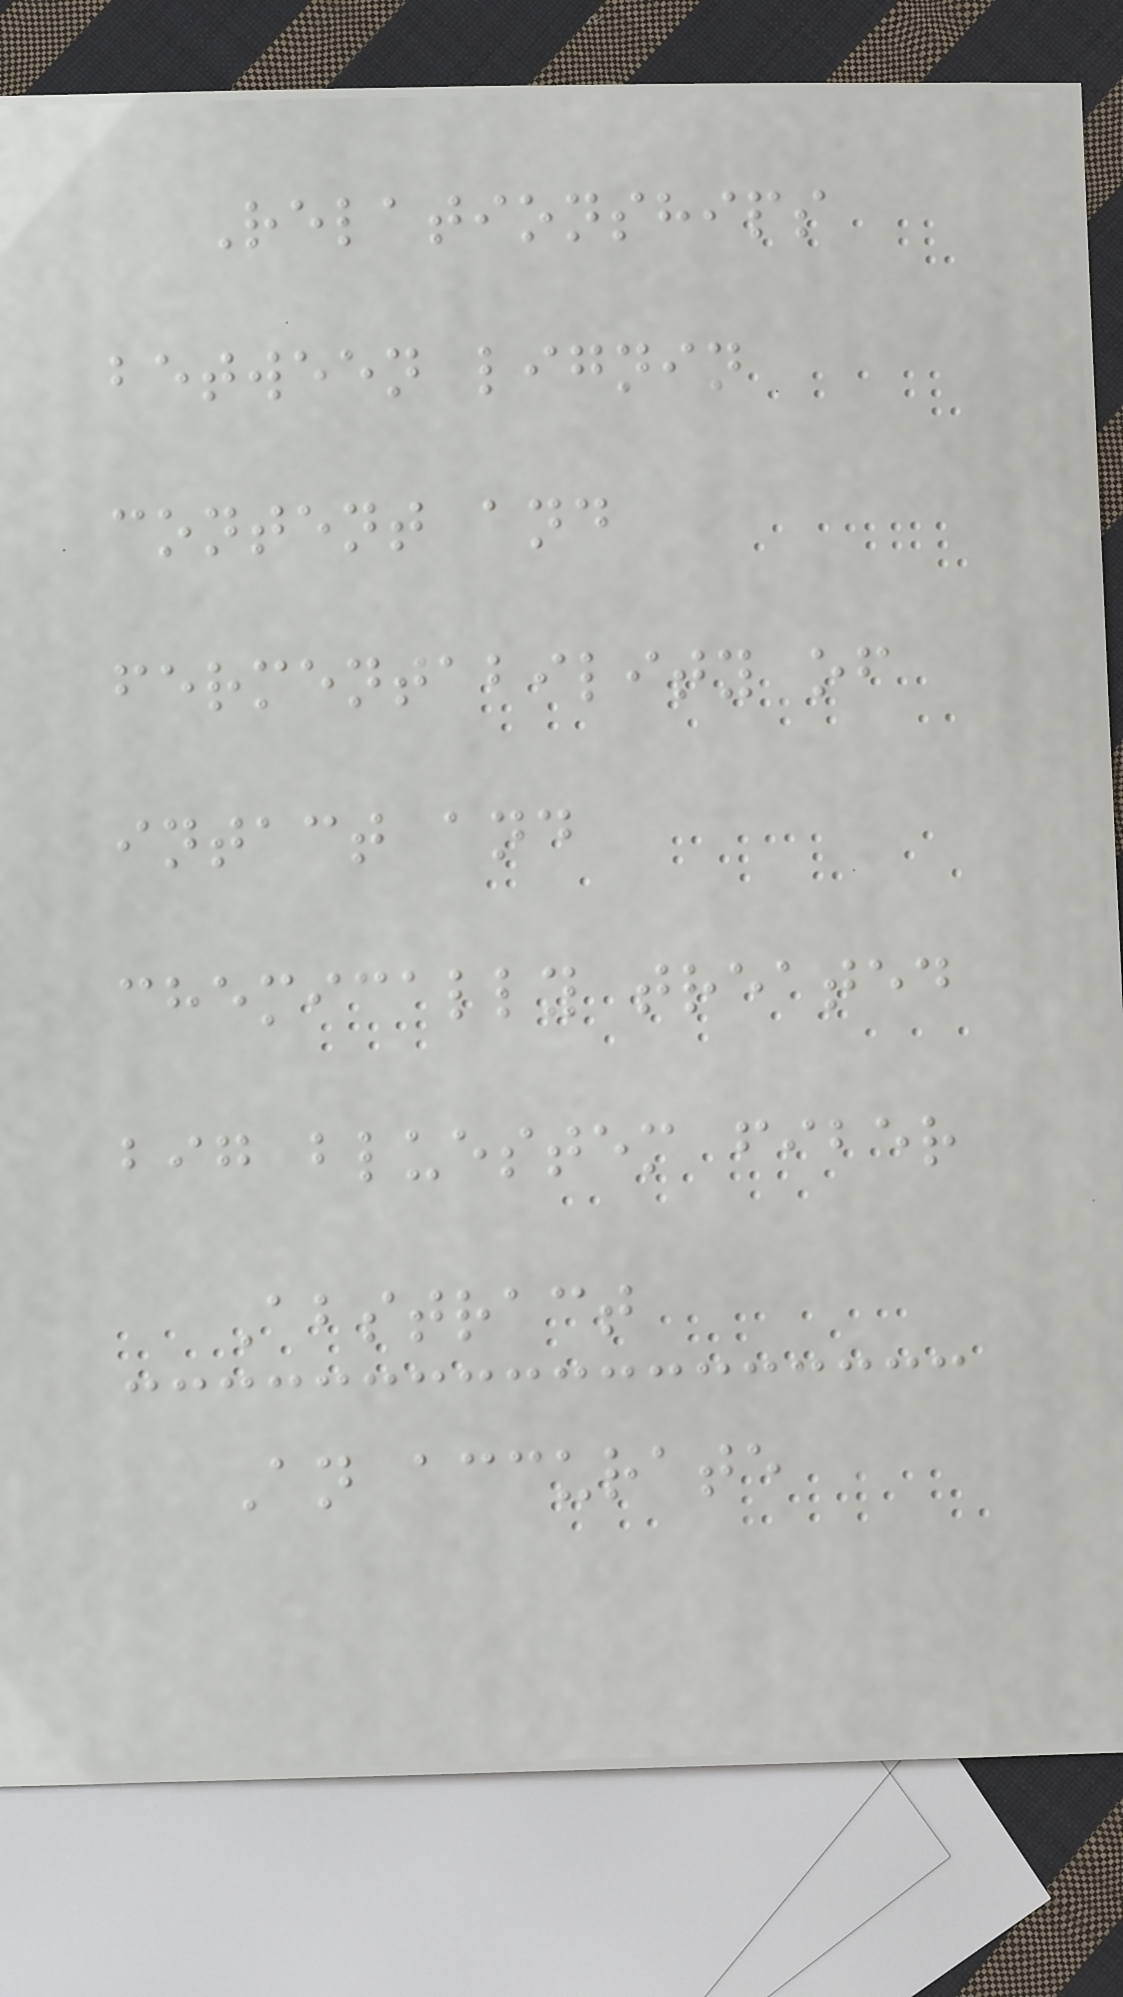Relationships
between lignin
content and
fermentability of
intact and
chemically treated
big bluestem fiber
Abstract
An accurate
